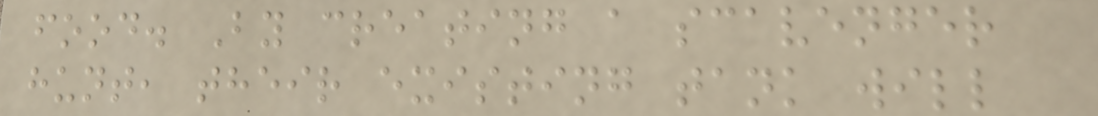food. By creating a scavenger
hunt, their existing tank will
